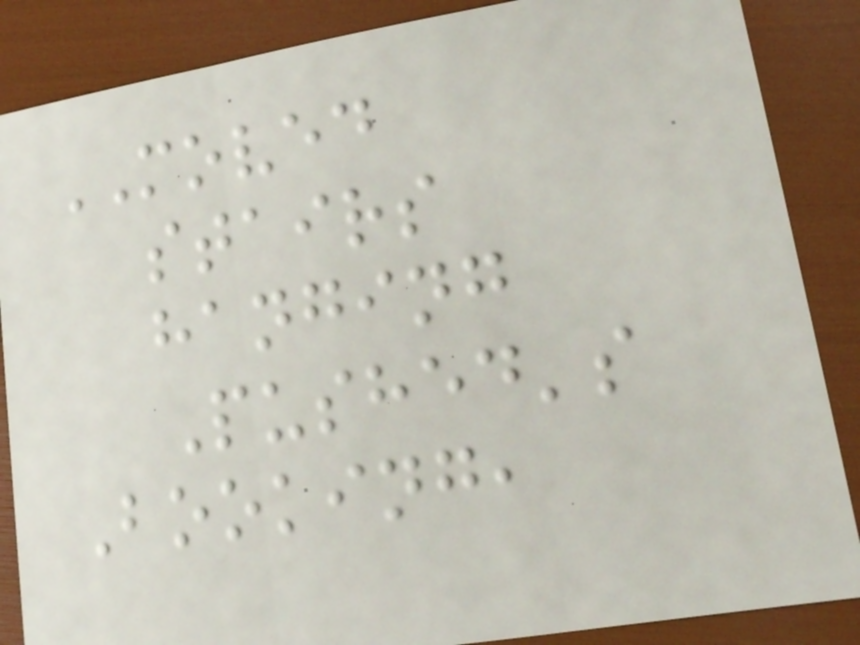MOVED
stairs
hanging
Pushed's
Booking,
